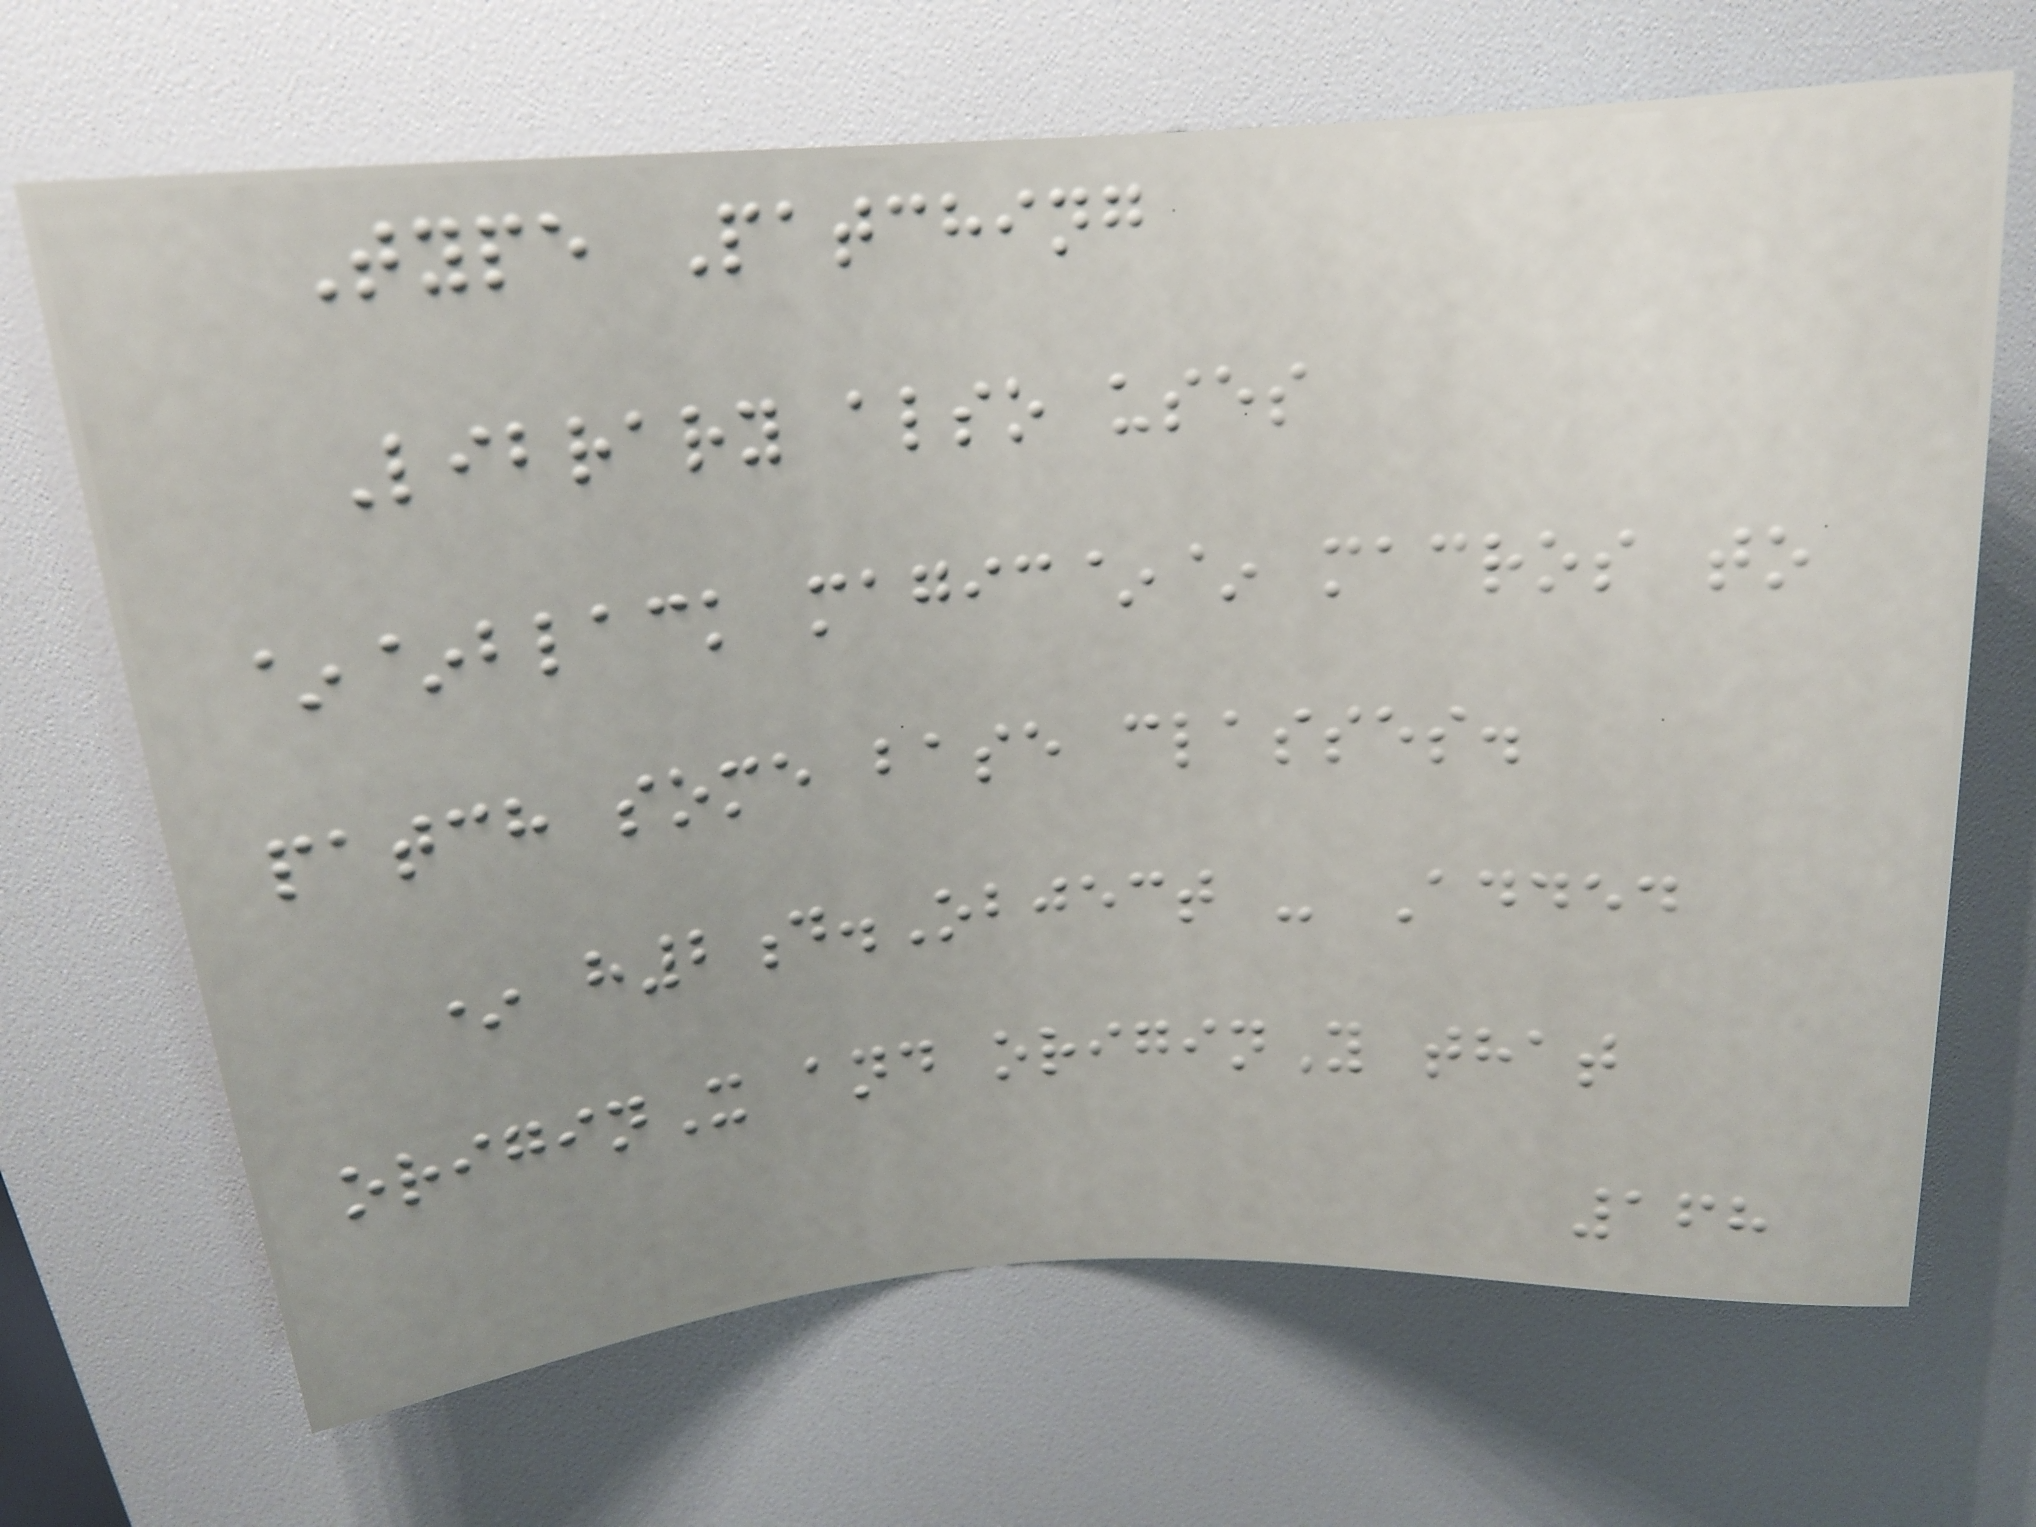Type Patching
Library also uses
~~black magic~~ macros to
patch some base classes.
* h2d.Object - Added
originX and originY that
168
